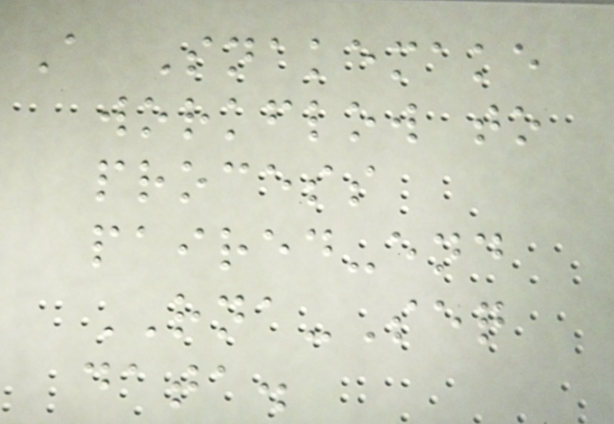A Snakemake
workflow to
process
paired-end
RNA-Seq
data.
